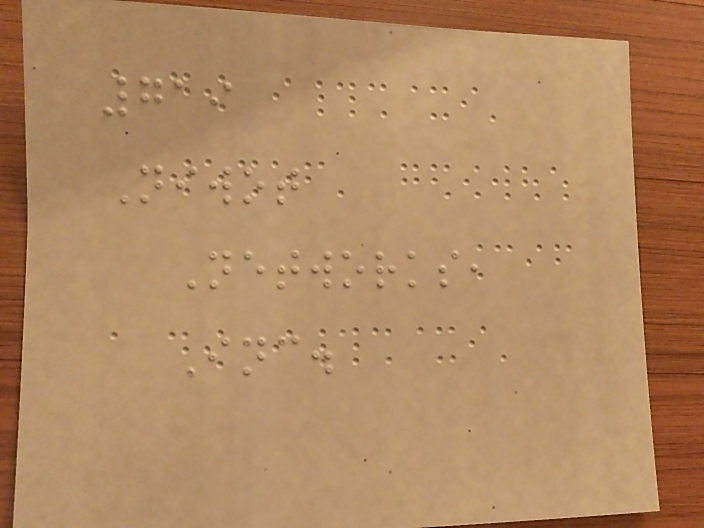719
Niwot
Networks,
Inc.
